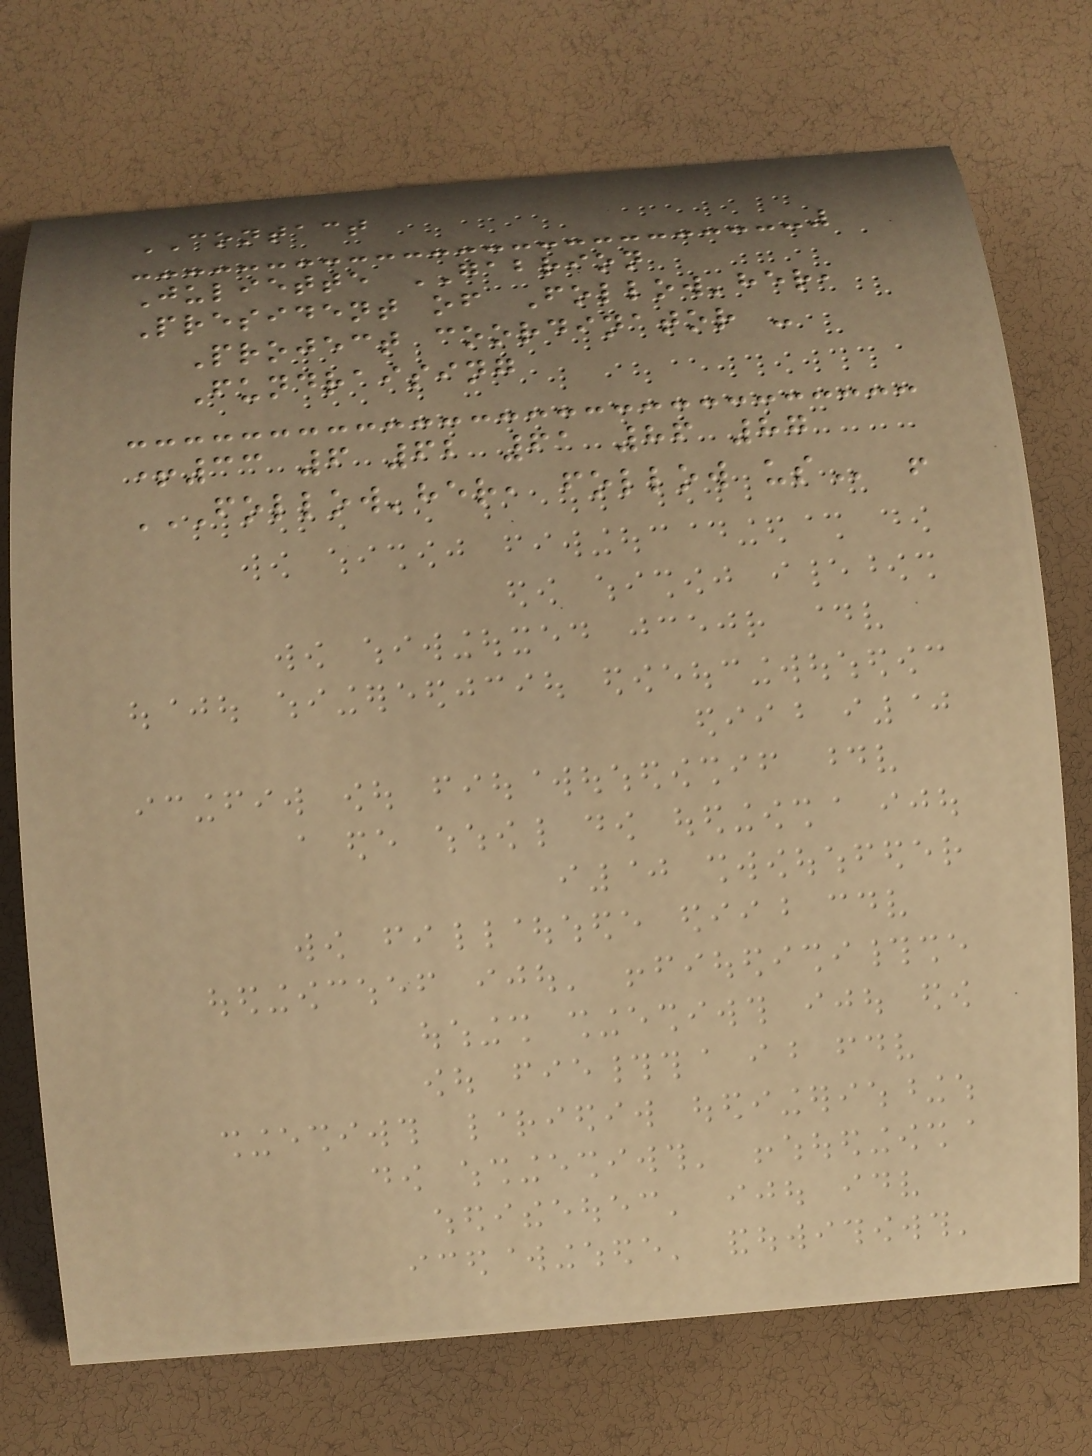CONTACT
Juliette GABRION
President of Follow'her,
Project coordinator -
Fundraising
+33 6 62 61 86 87
FOLLOW'HER, FOLLOW US !
